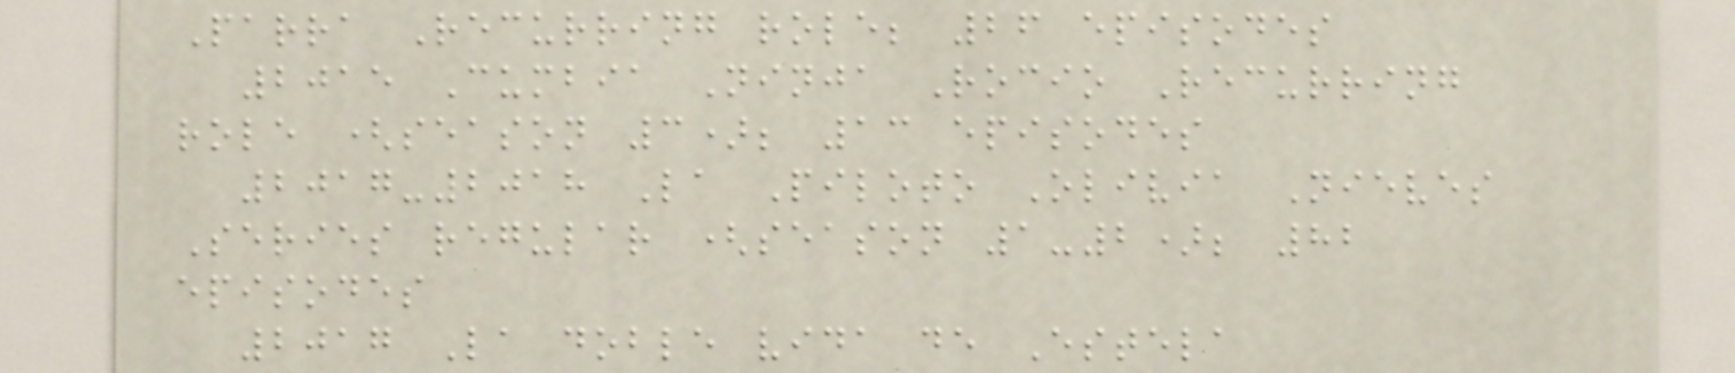Parra Recurring role; 26 episodes
2015 Cumbia Ninja Rocio Recurring
role (season 3); 13 episodes
2017-2018 La Piloto Olivia Nieves
Series regular (season 1-2); 82
episodes
2017 La doble vida de Estela
